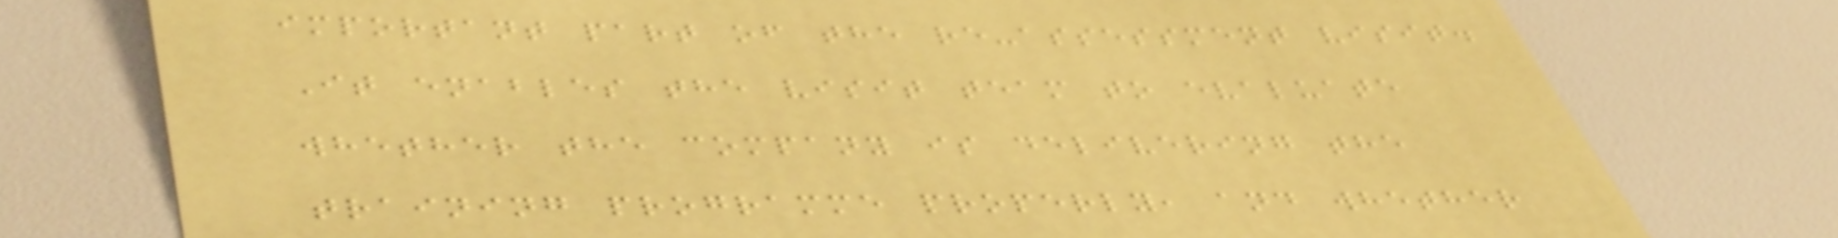important part of the re-assessment visit.
It enables the visit team to evaluate
whether the company is delivering the
training programme properly, and whether
